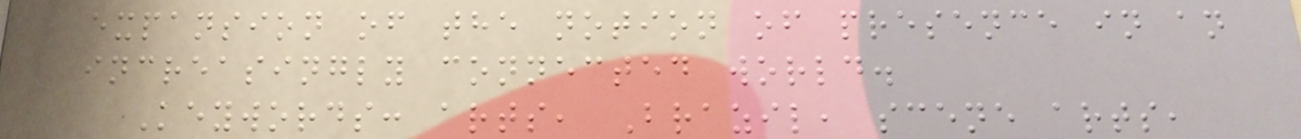expansion of the notion of presence in an
increasingly connected world.
Keywords: arts, Brazil, scene arts,
